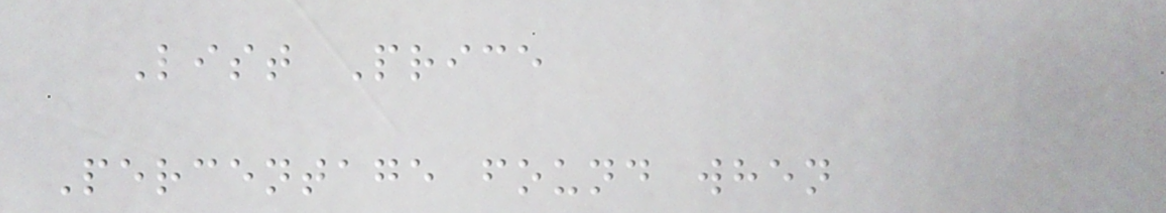List Price
Percentage found when
